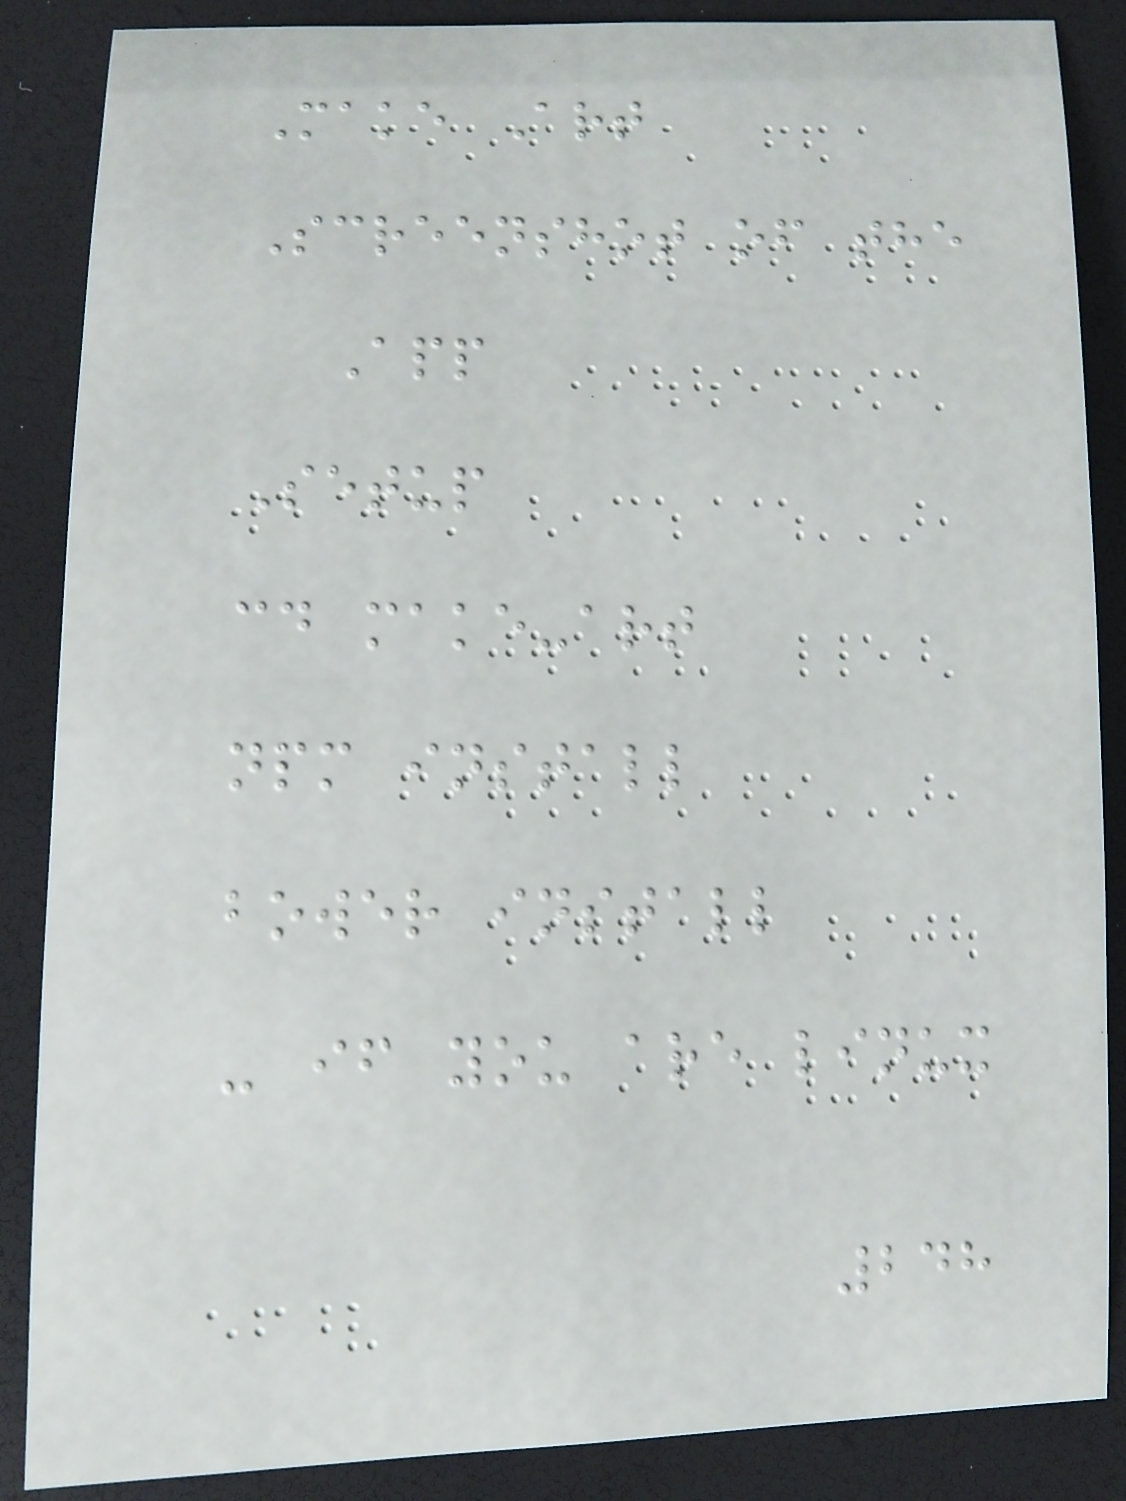Make Art
Screenshot of the
App
Setup
cd make-art
npm install
bower install
- if you are linux
248
